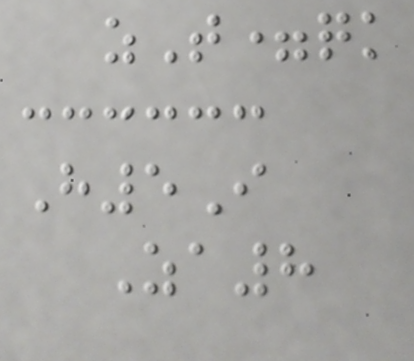zT=qk
H5I
Za8
